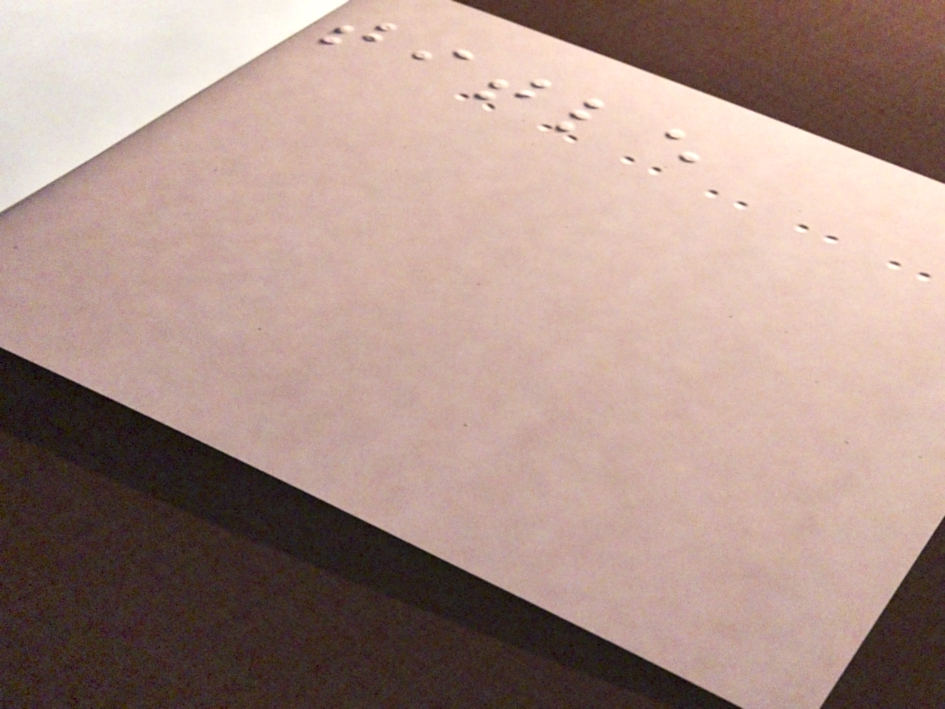title
